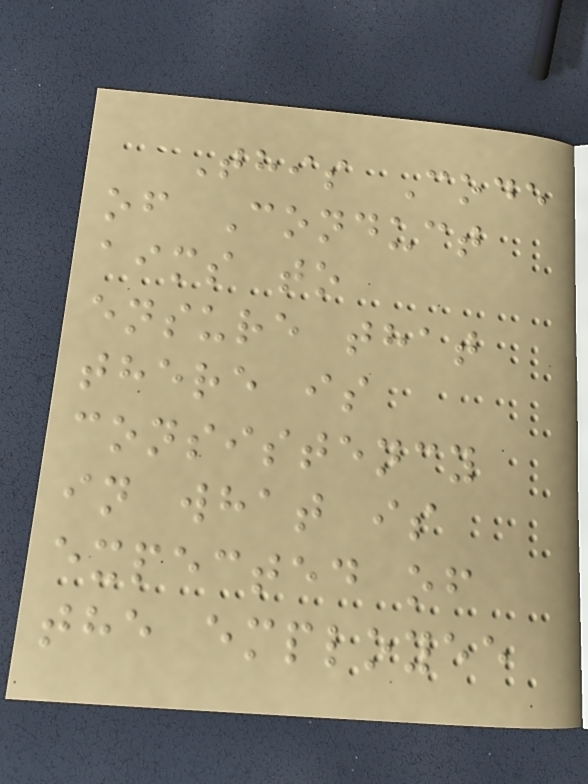This Code
of Conduct
aims to
ensure that
there is
consistency
in what is
expected of
the employee
